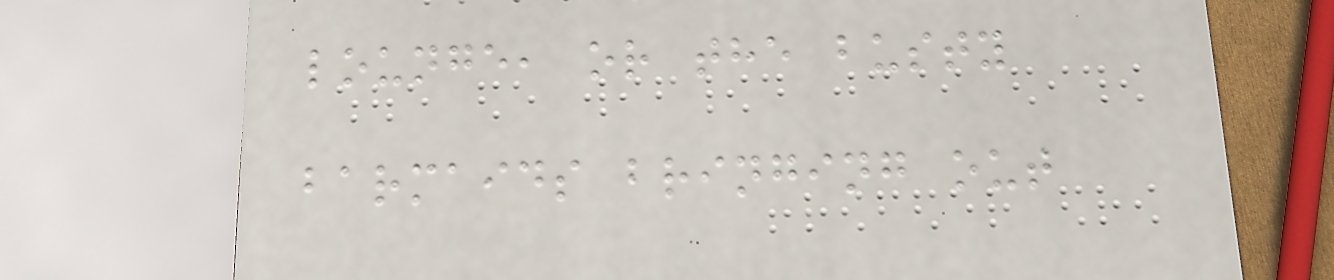lounge, or the busty
barmaids bringing out
